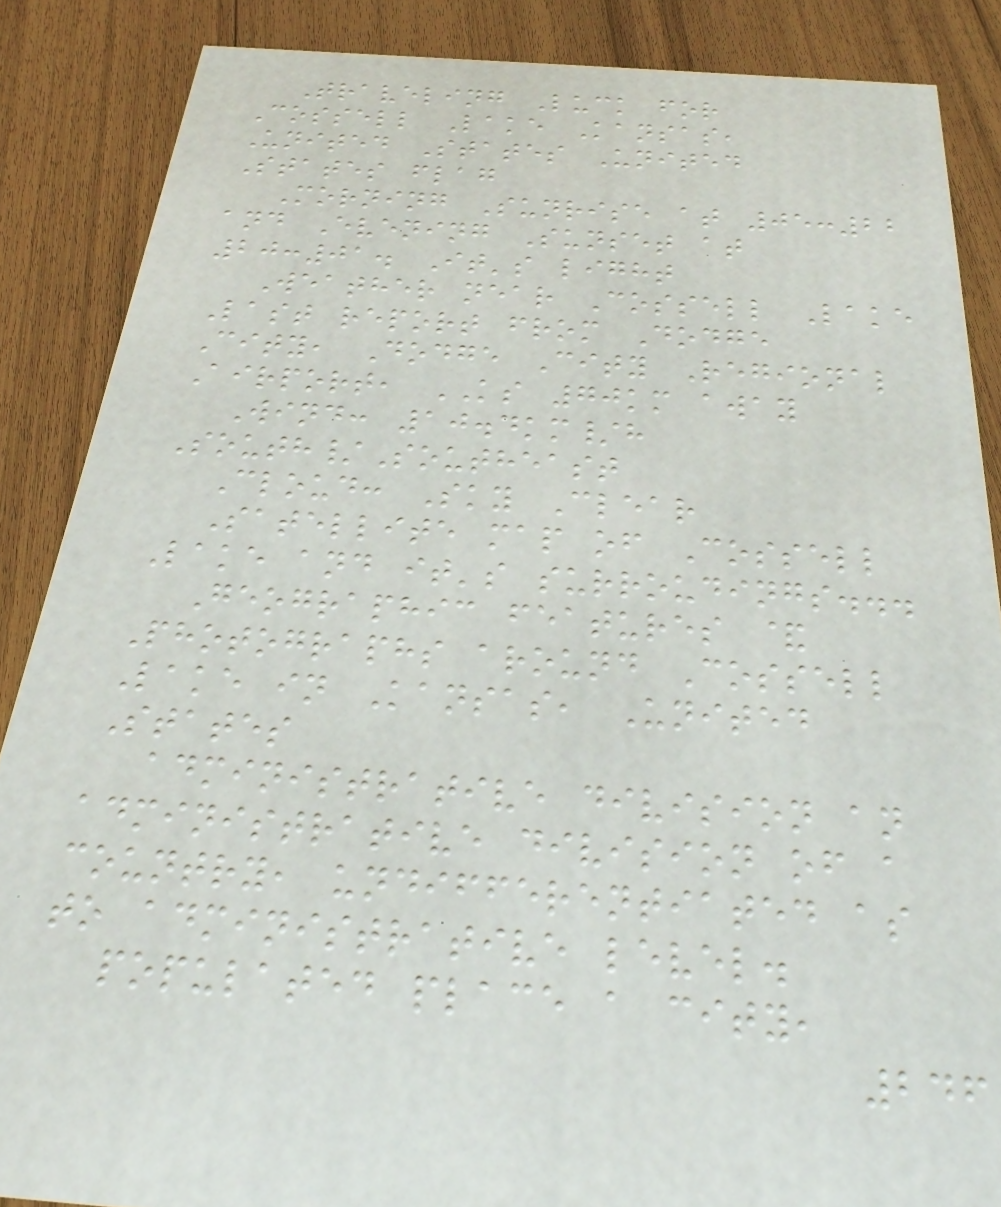Traveling Luck for
Cossell Lake Kansas,
United States United
States flag
Morning Sunrise at 05:22
and Evening Sunset at
20:01. It's light
Weather near Cossell Lake
Last report from Dodge
City, Dodge City Regional
Airport, KS 70km away
Wind: 10.4km/h
South/Southeast
Cloud: Sky Clear
Satellite map of Cossell
Lake and it's surroudings...
Geographic features &
Photographs around Cossell
Lake in Kansas, United
States
administrative division an
administrative division of a
country, undifferentiated as
to administrative level.
populated place a city,
246
